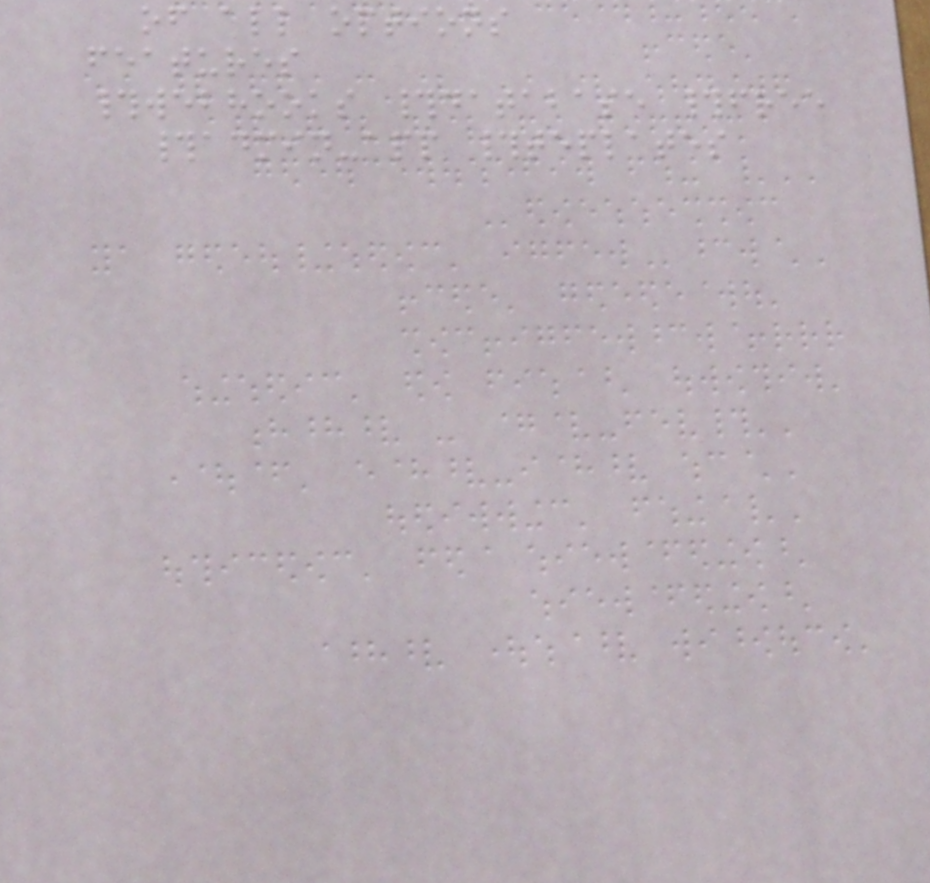of all options
features
#webhooks #database #free
#admin-app #teplates
